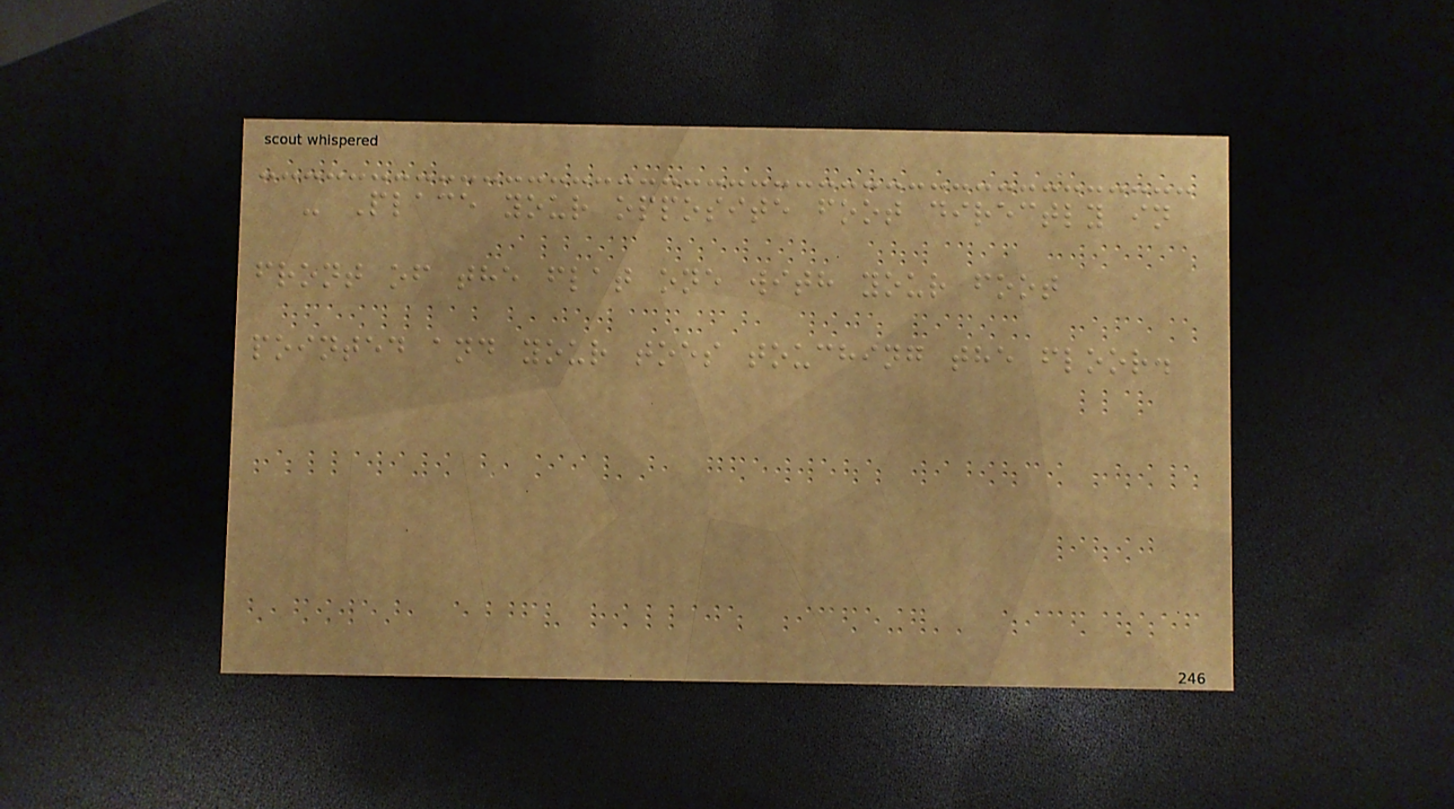- Place your opposite foot directly in
front of the flat one with your foot
pointed and your toes touching the floor.
